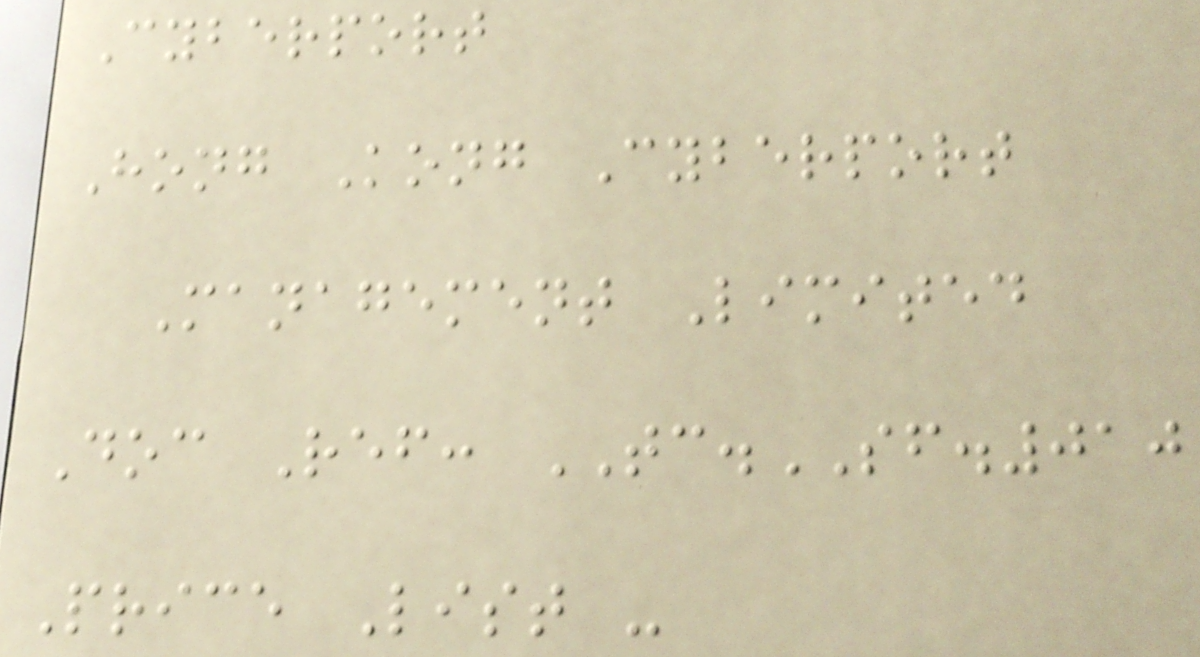Cyberport
Hong Kong Cyberport
Management Limited
Doc Ref: TC.SF.010
Price List -
